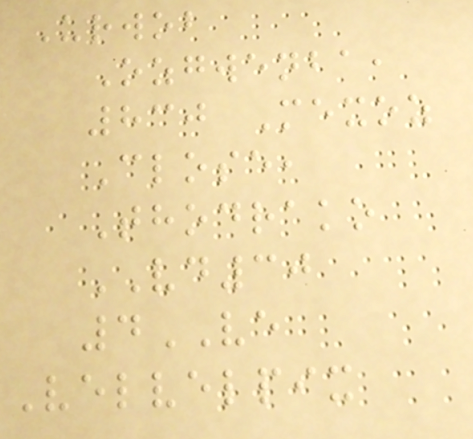Urwob
Ozgwenba,
830 Mexoz
Close,
Thodrako
VD30
4VE
Velvelpix
